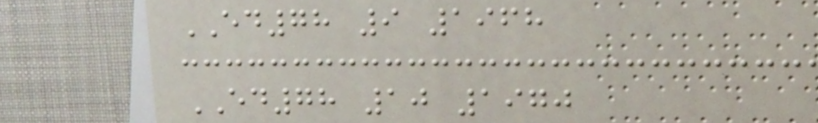ED78 9 1968
ED78 10 1970
